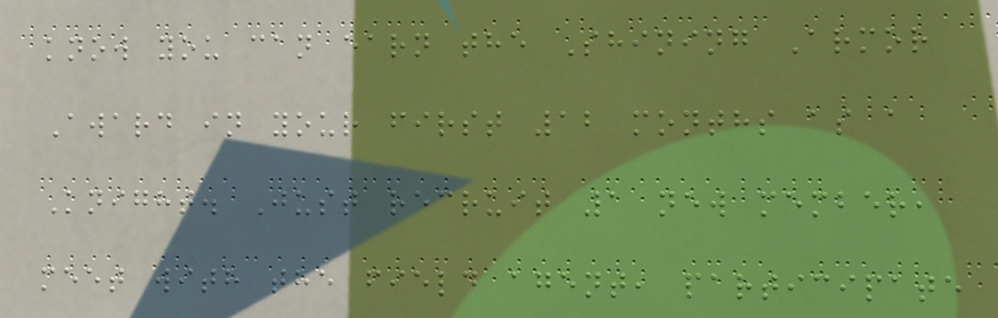know you can earn the Shining Armor
Award in your first 12 months as a
Knight. Just recruit 1 new member,
meet with the field agent, participate
